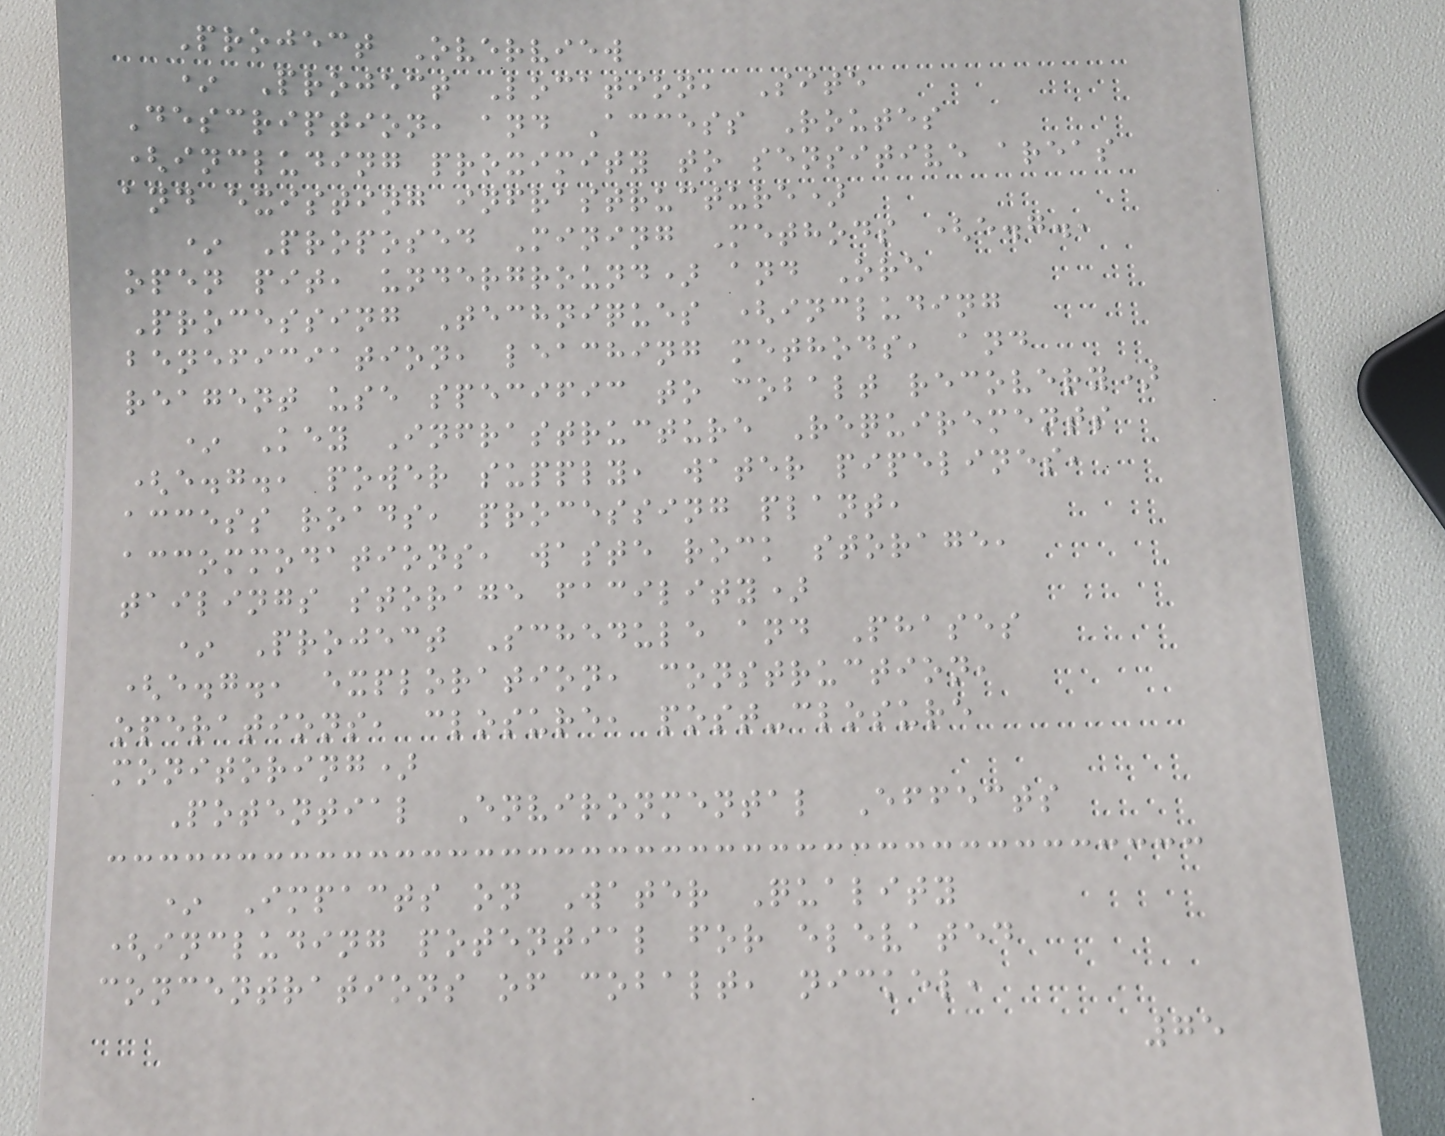Project Overview
* Project Location, Site
Description, and Access Routes
(including proximity to sensitive areas
and existing infrastructure)
* Proposed Mining Methods (e.g.,
open pit, underground) and Ore
Processing Techniques (including
beneficiation, leaching methods, and
reagent use specific to cobalt recovery)
* Key Infrastructure Requirements
(e.g., power supply, water pipelines,
access roads, processing plant,
accommodations, waste rock storage,
tailings storage facility)
* Project Schedule and Phases
(e.g., exploration, construction,
operations, closure, post-closure
monitoring)
Potential Environmental Effects
* Impacts on Water Quality
(including potential for elevated
concentrations of cobalt, nickel,
75
